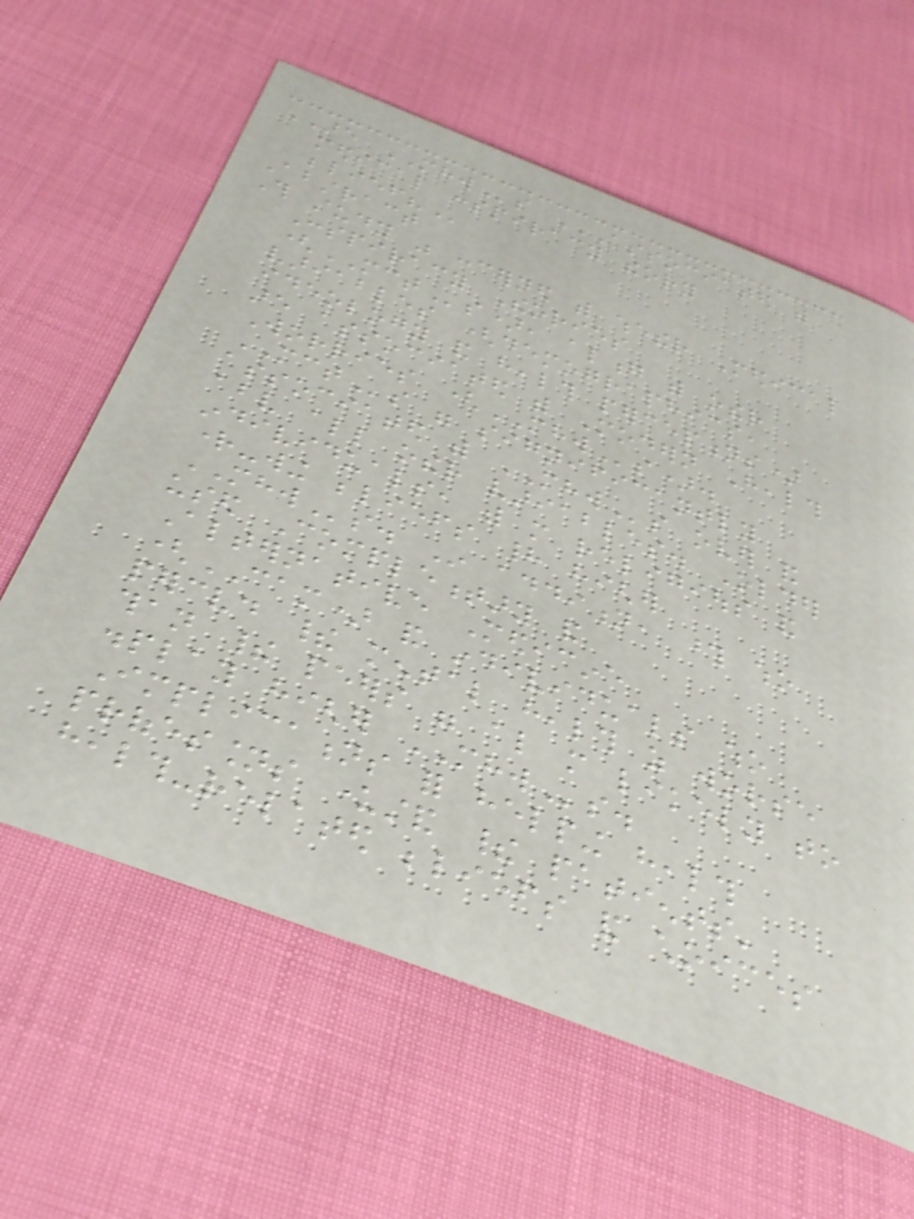ARE MHWs ASSOCIATED WITH
MEDICAL CONSPIRACY THEORY
BELIEF?
Abstract
This study was concerned with whether Medical
Conspiracy Theories
(MCTs), along with other
variables (demographics,
ideology and health perceptions)
are associated with Modern Health
Worries (MHWs).
MCTs were significantly
associated with MHWs over and
above all other variables. Older
individuals, with more religious and
right-wing beliefs had higher
MHWs. In addition, those who
used Complementary and
Alternative Medicine
(CAM) and individuals who
perceived their mental health as worse
than their peers were also more likely to
display higher MHWs.
Implications for helping health
professions understand their patients'
health-related beliefs and choices
